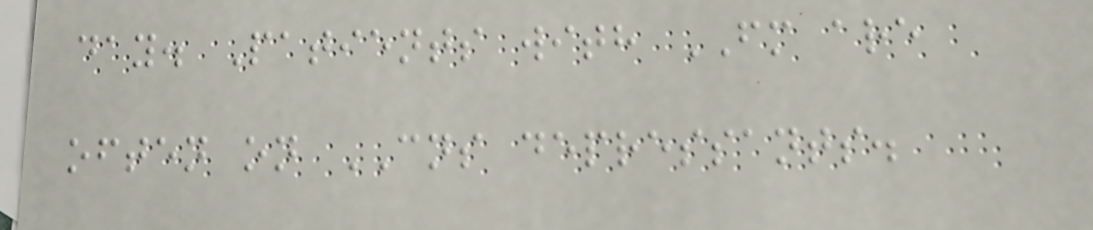day. Patients with FM are
often on CNS depressants.
